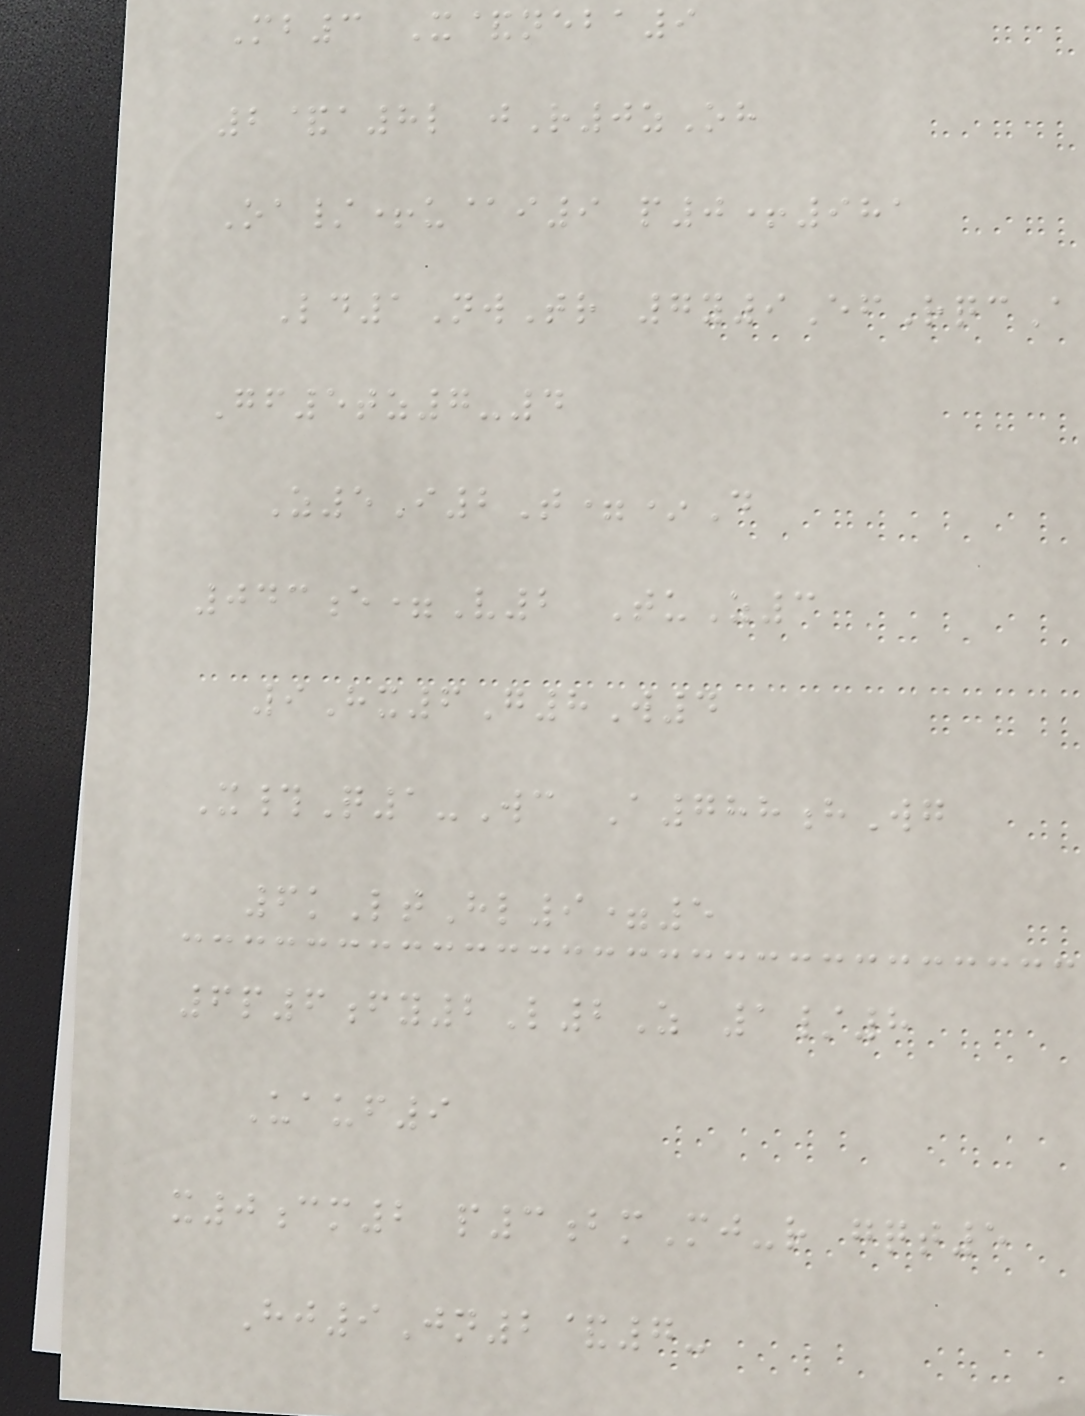Mb3 X&neba9
2&a8l jR0zOh
Oa/+u@i9 p0+981
Ld1NwTr 7y9EfRqcA
Gf5tz7-4
Z5I2T=*D
043e=V2 TuZ3
9Hx6G8W4
X#Q1-Wc A788hWg
6kLtHl9=5
6p6fy2L2Z 1/8
Uauf9
x0cm2 p3bmMj-r gqt5
Hj9Jn2&7-
